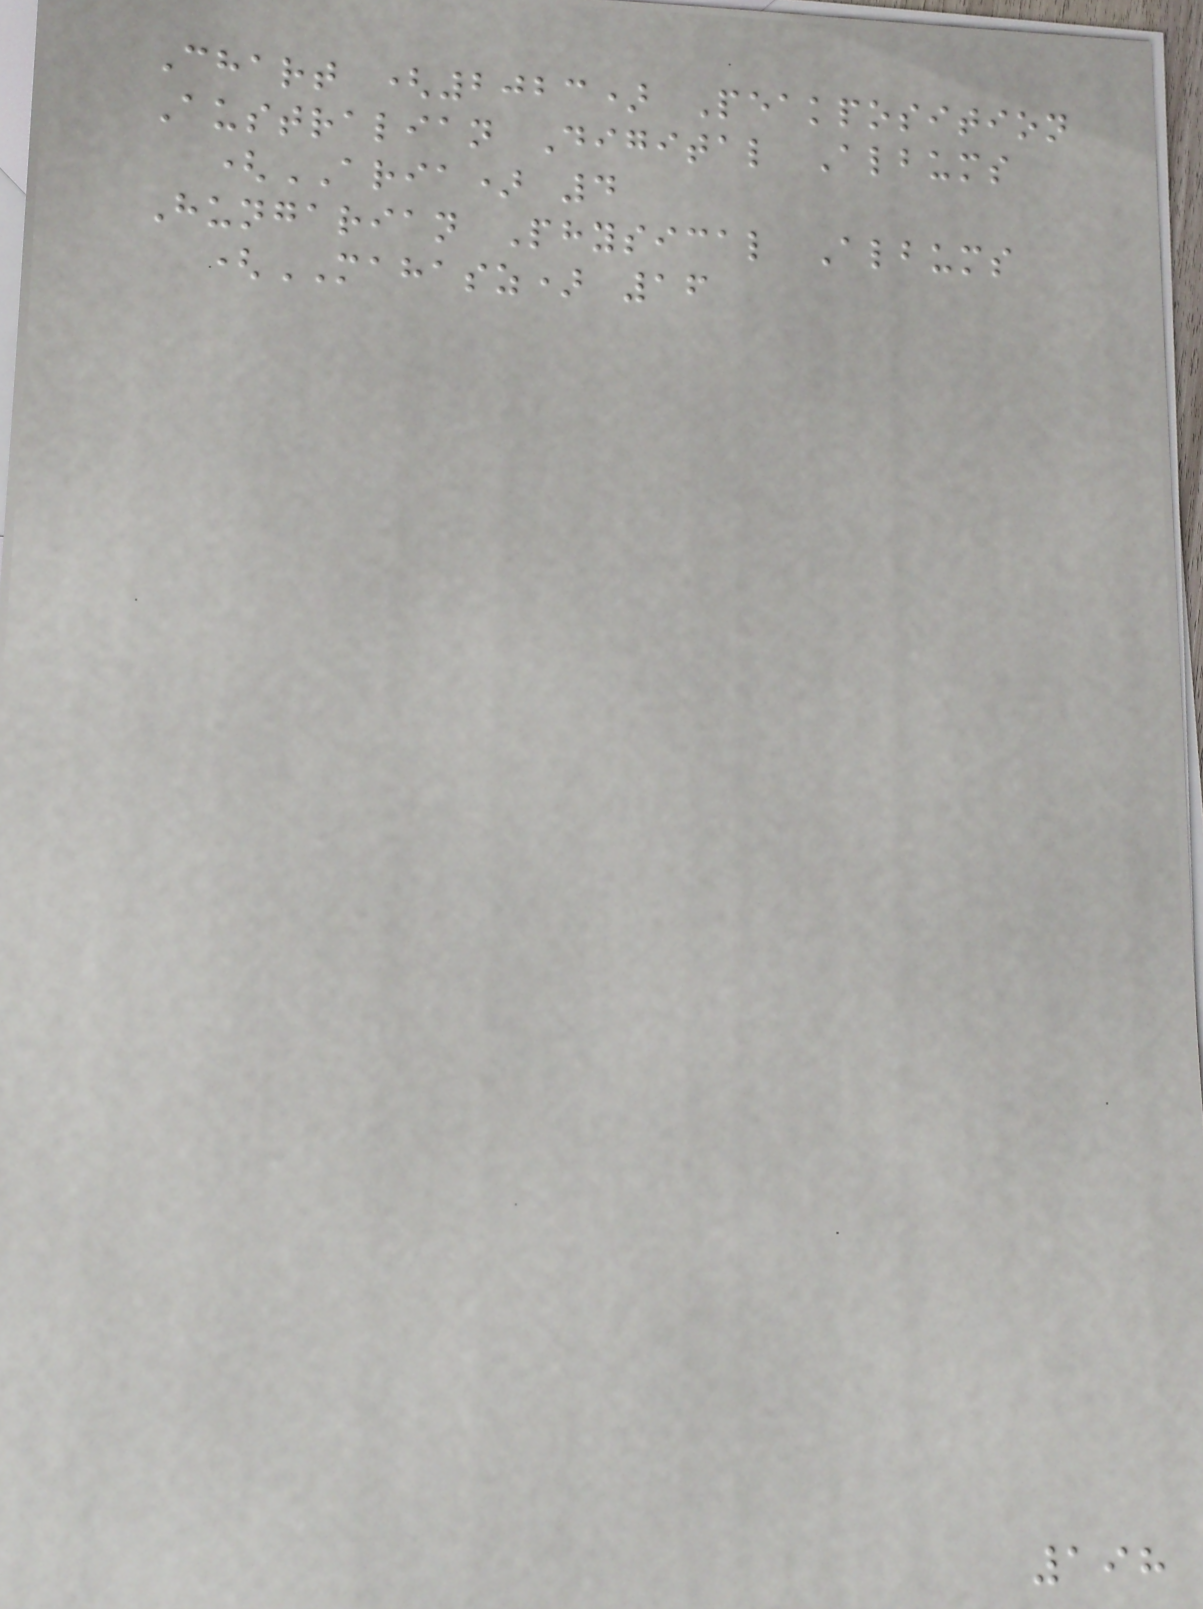Chart (2023) Peakposition
Australian Digital Albums
(ARIA) 4
Hungarian Physical Albums
(MAHASZ) 16
198
